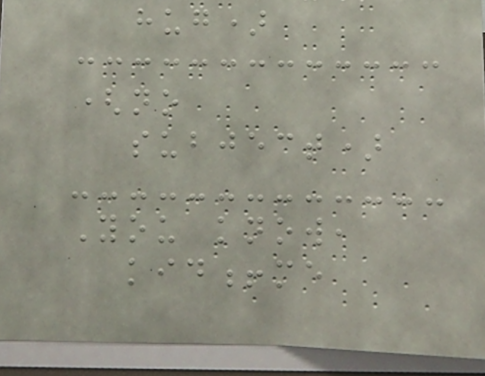hug)
(no
subject)
You know,
kid!me
